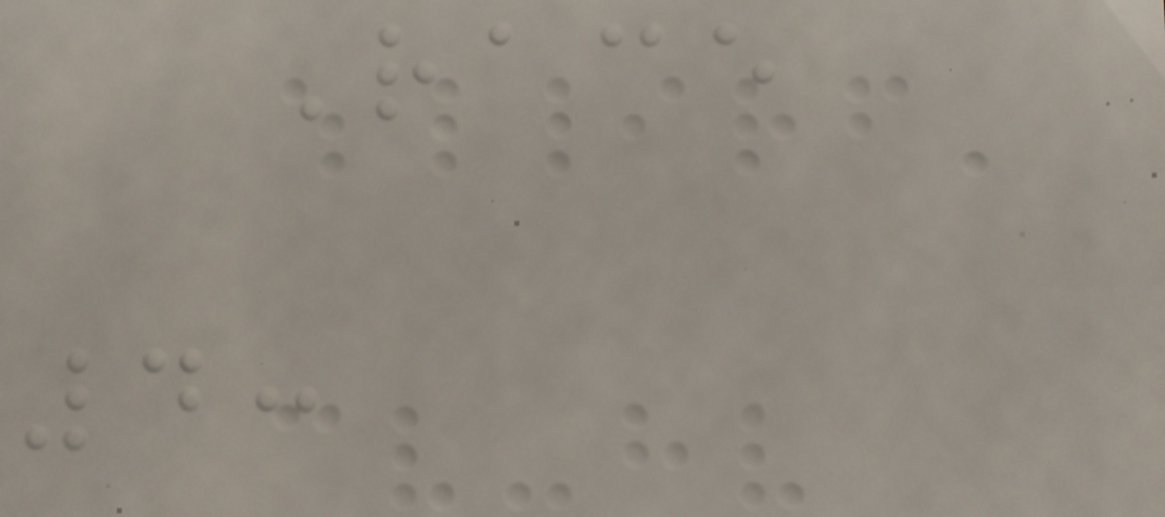Race
4:
